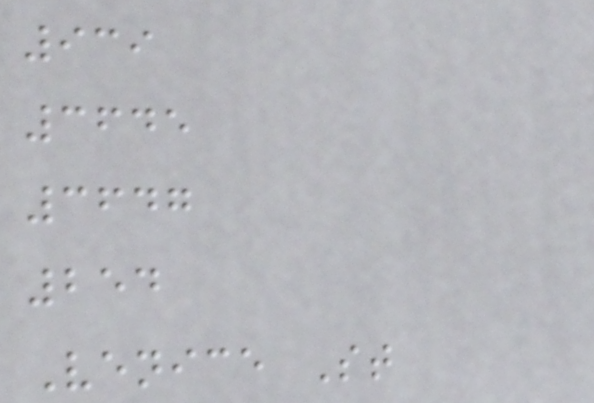939
3645
3647
254
Venice St
